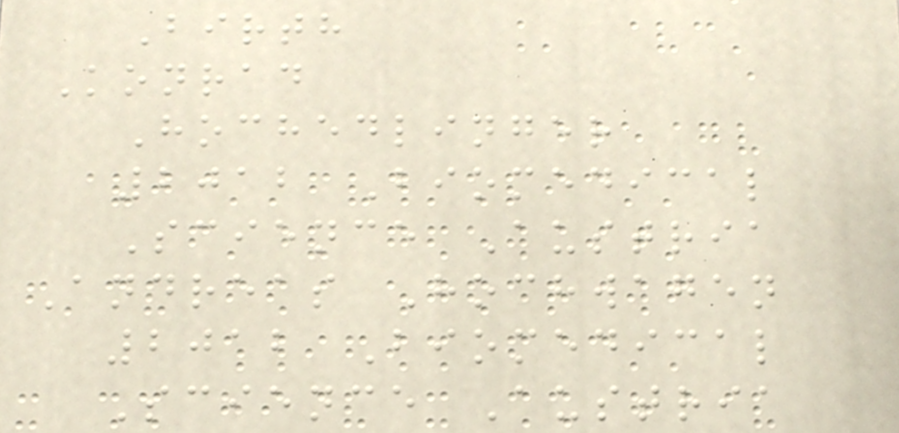Birth
Konrad
Hochedlinger
2012 Biomedical
Science Austria
Andreas Hochwagen
2012 Biomedical
Science Austria
